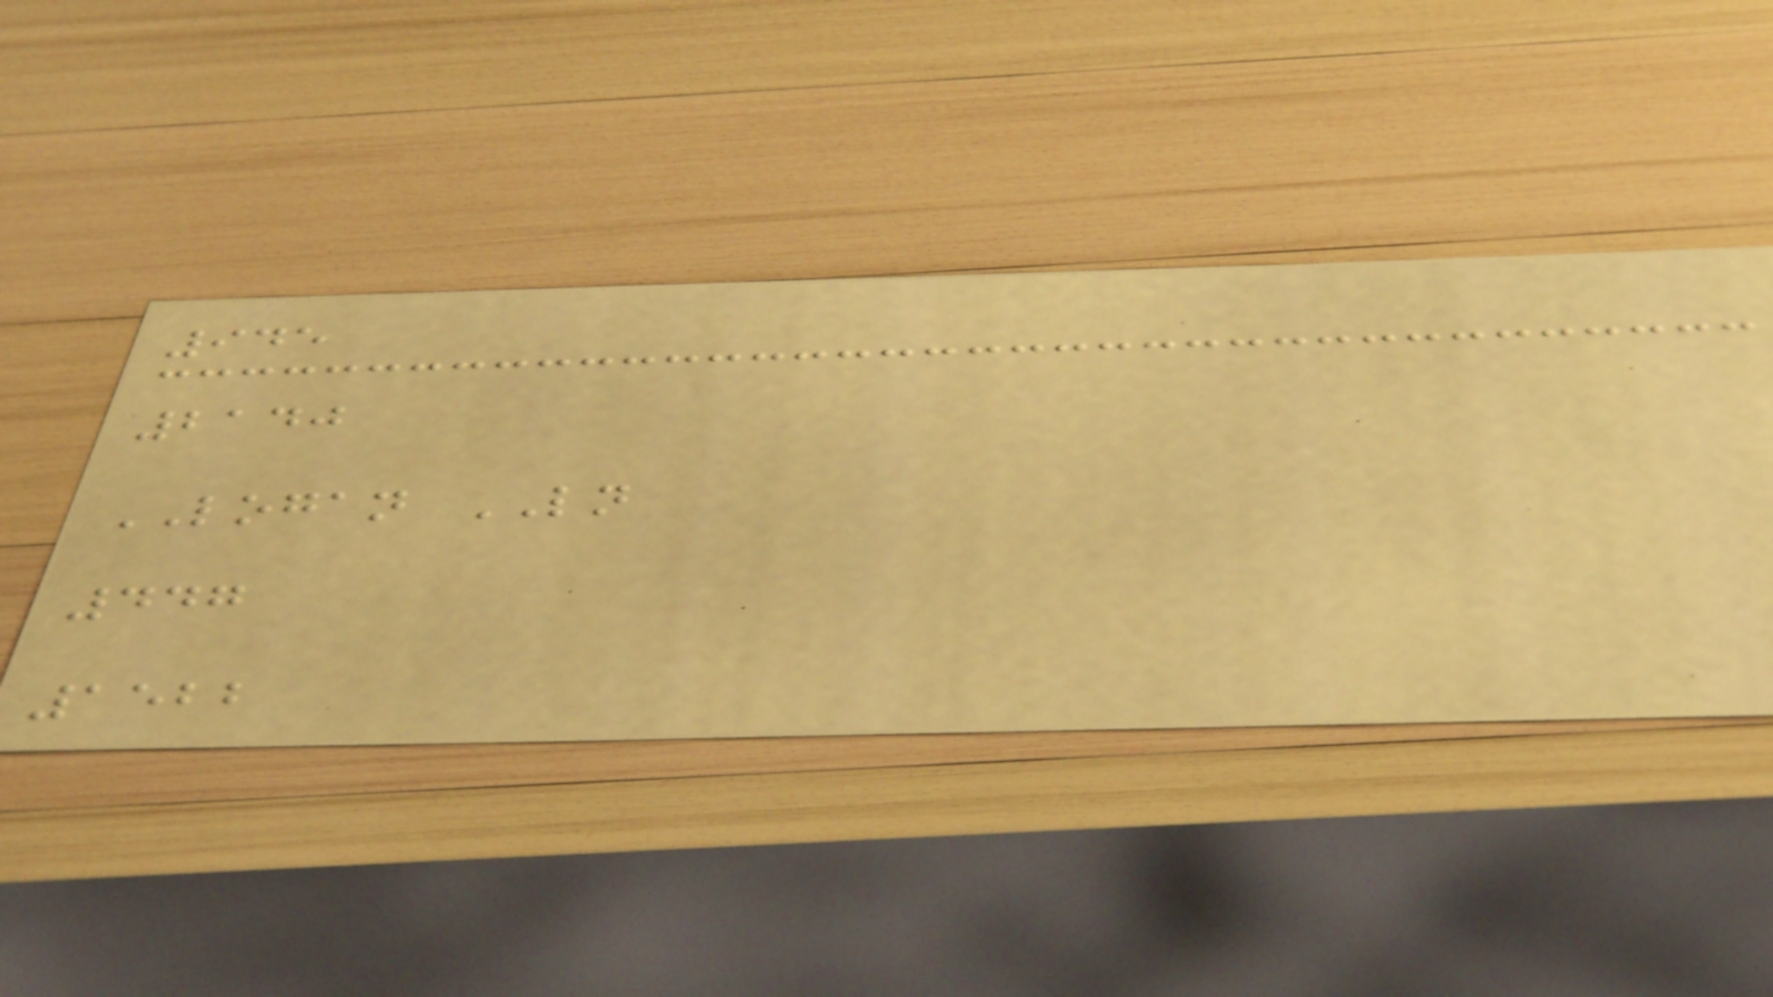945
2140
LOGAN LN
447
1522
